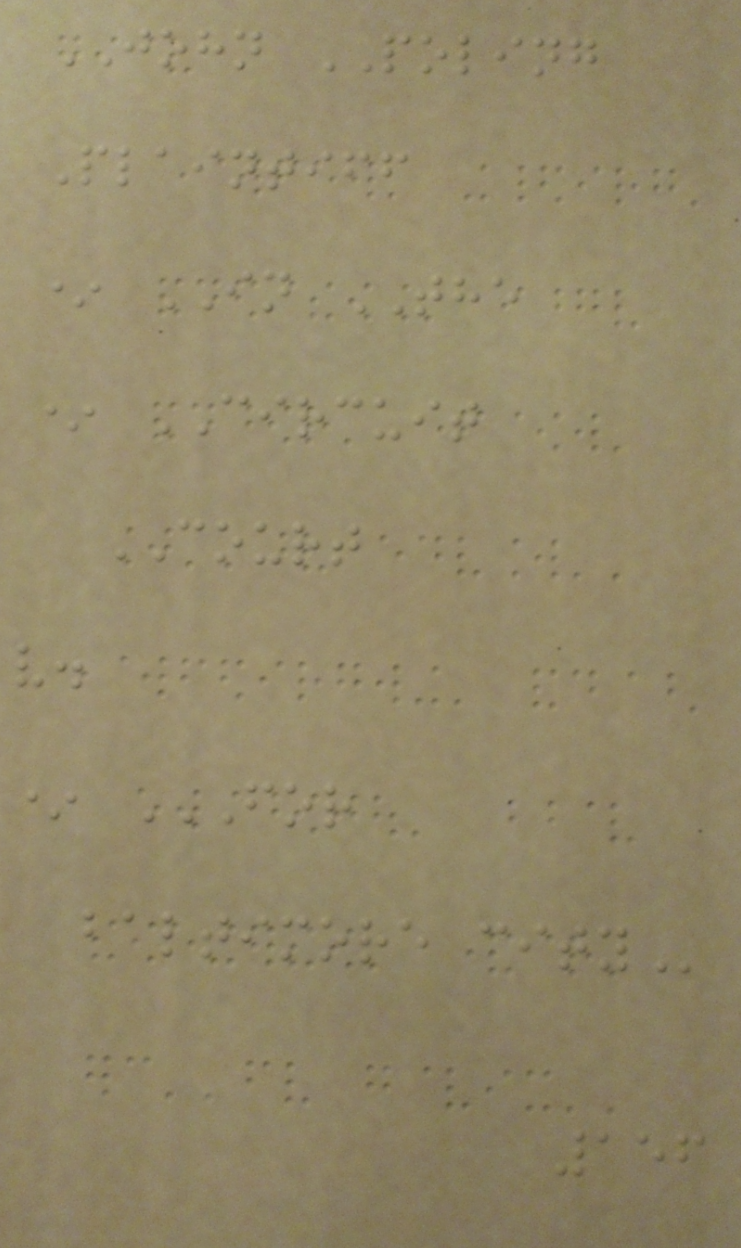JOHN POLING
Plaintiff
* IN THE
* CIRCUIT
COURT
v.
* FOR
BALTIMORE CITY
156
